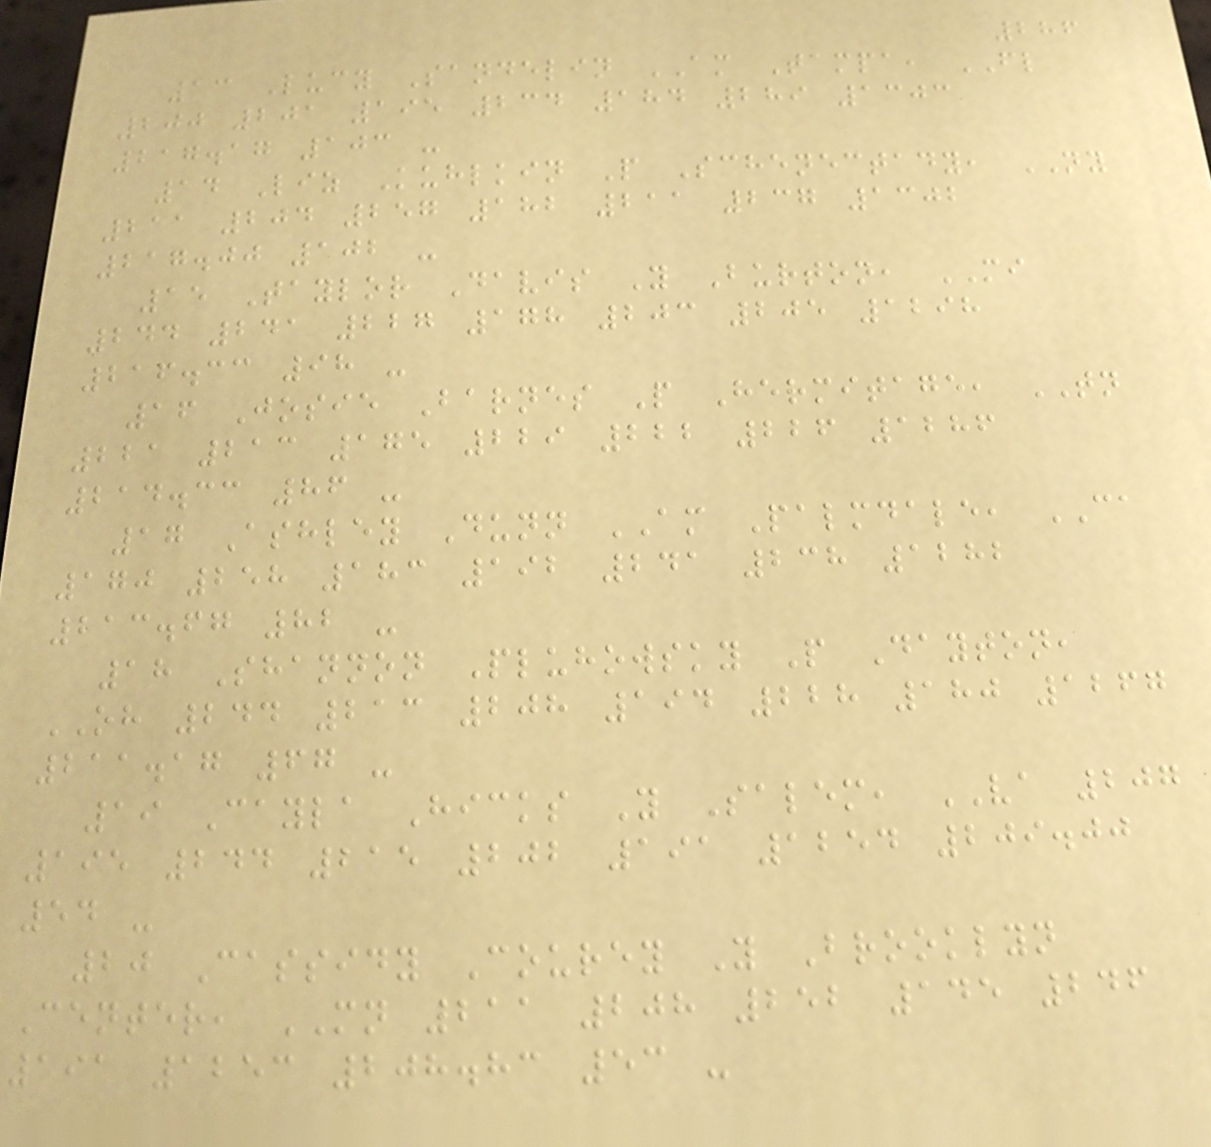286
13 Lucy Sandelin AM Tampa, FL
200 201 195 234 184 289 1303
217.17 103 -
14 Liz Kuhlkin P Schenectady, NY
211 204 257 182 211 237 1302
217.00 102 -
15 Taylor Davis Y Burton, MI
244 241 227 178 203 205 1298
216.33 98 -
16 Josie Barnes P Hermitage, TN
221 213 175 229 222 226 1286
214.33 86 -
17 Ashley Dunn AM Palmdale, CA
170 258 183 192 241 238 1282
213.67 82 -
18 Shannon Pluhowsky P Dayton,
OH 244 213 208 194 228 180 1267
211.17 67 -
19 Cayla Hicks Y Salem, VA 207
195 244 215 202 191 1254 209.00
54 -
20 Cassidy Courey Y Brooklyn
Center, MN 211 208 252 145 246
191 1253 208.83 53 -
